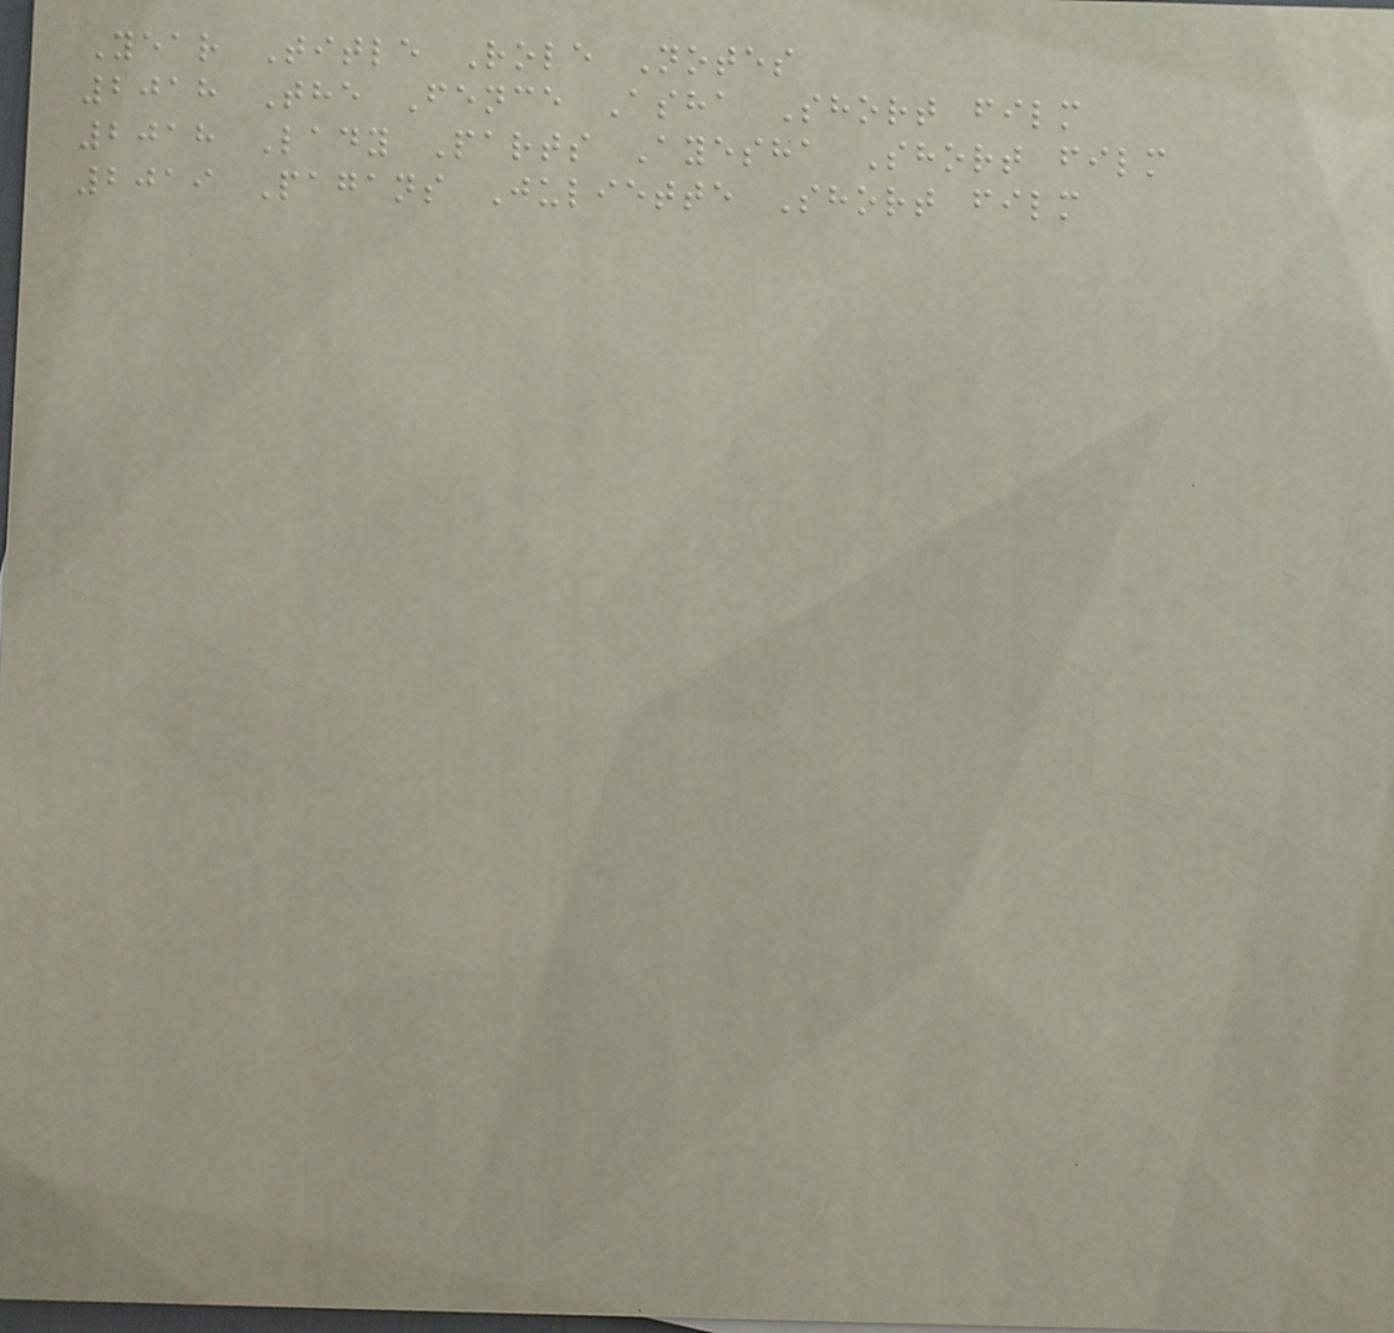Year Title Role Notes
2018 The Fence Asha Short film
2018 Lady Parts Ayesha Short film
2019 Pagans Juliette Short film
